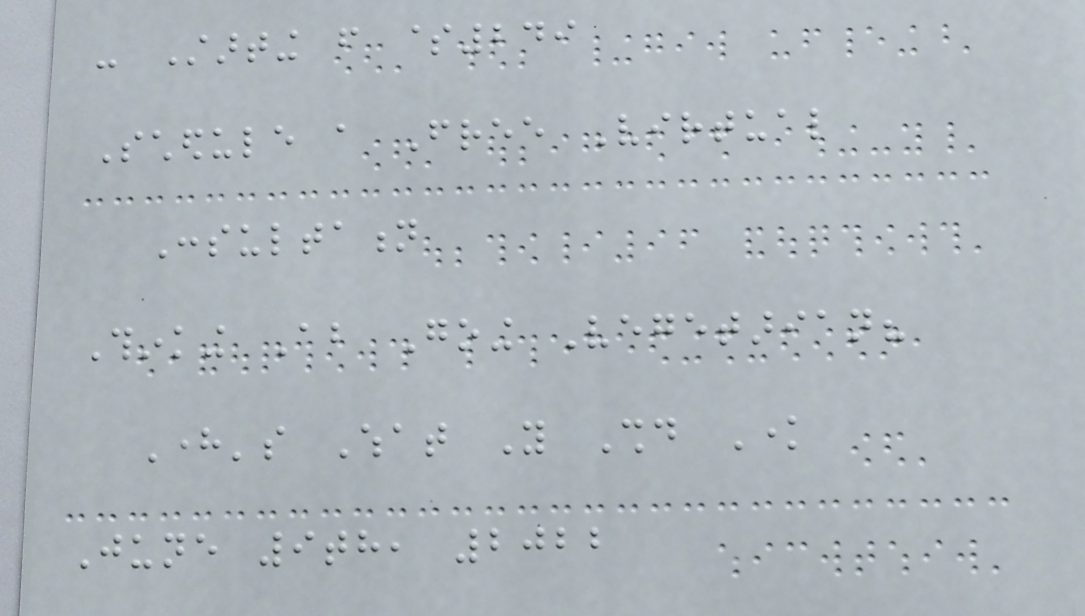- Starting from $249
Schedule a Free Virtual
Consultation
Thinking About Going Vegetarian?
Here's What You Should Know
June 9th, 2022
